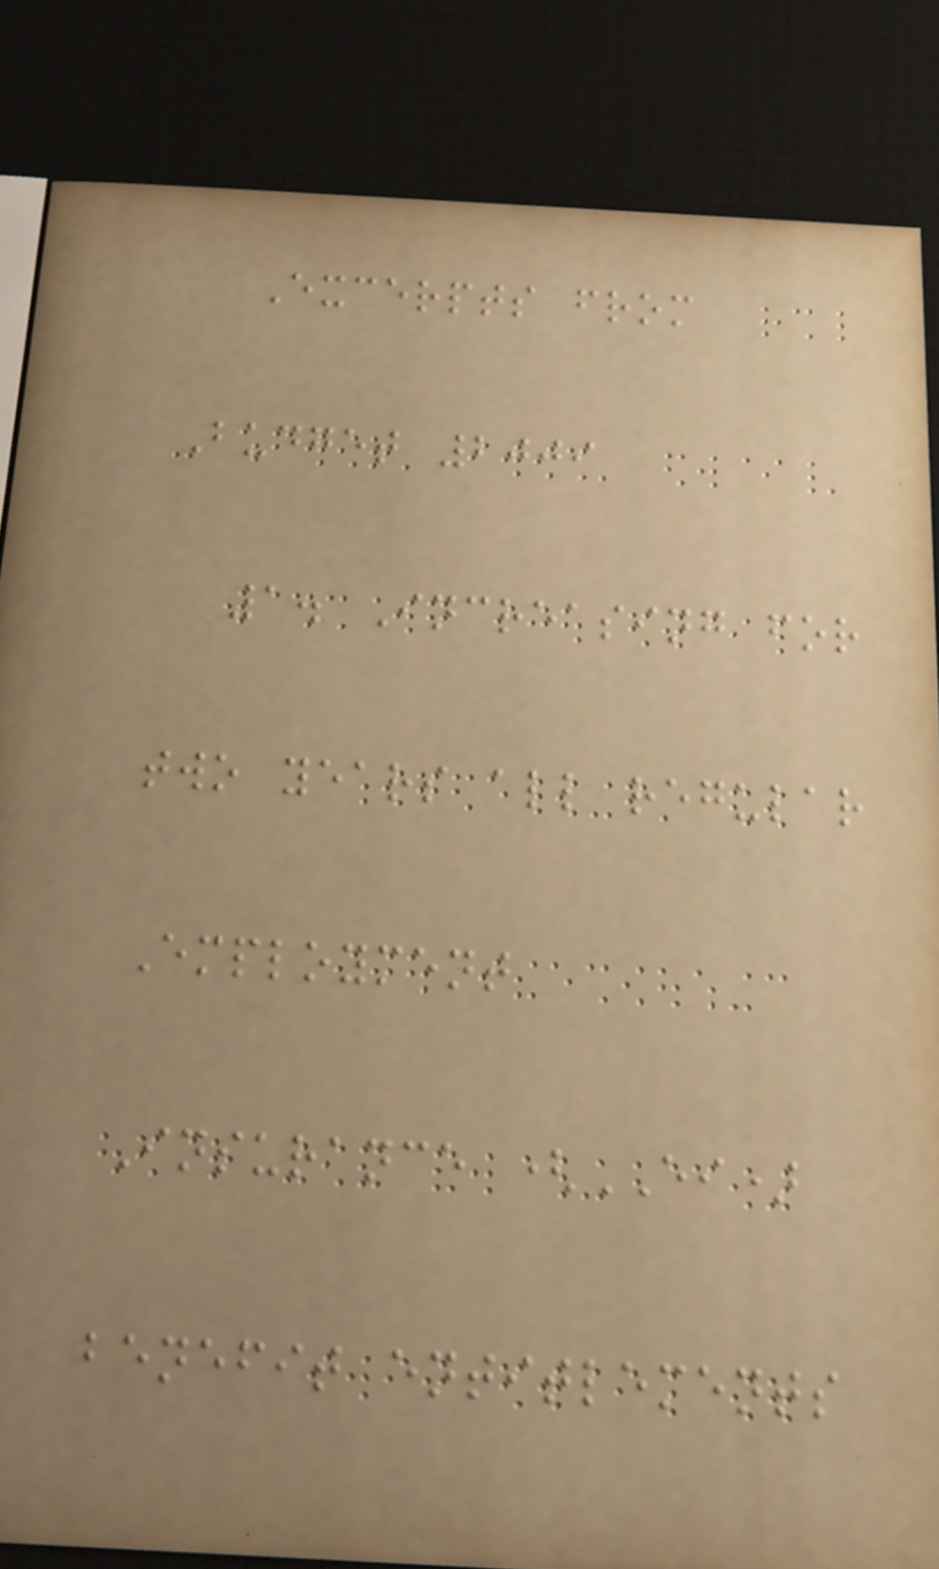Excerpts from
Budget 2009
1. Increasing for
two years all regular
Employment
Insurance (EI)
benefit entitlements
